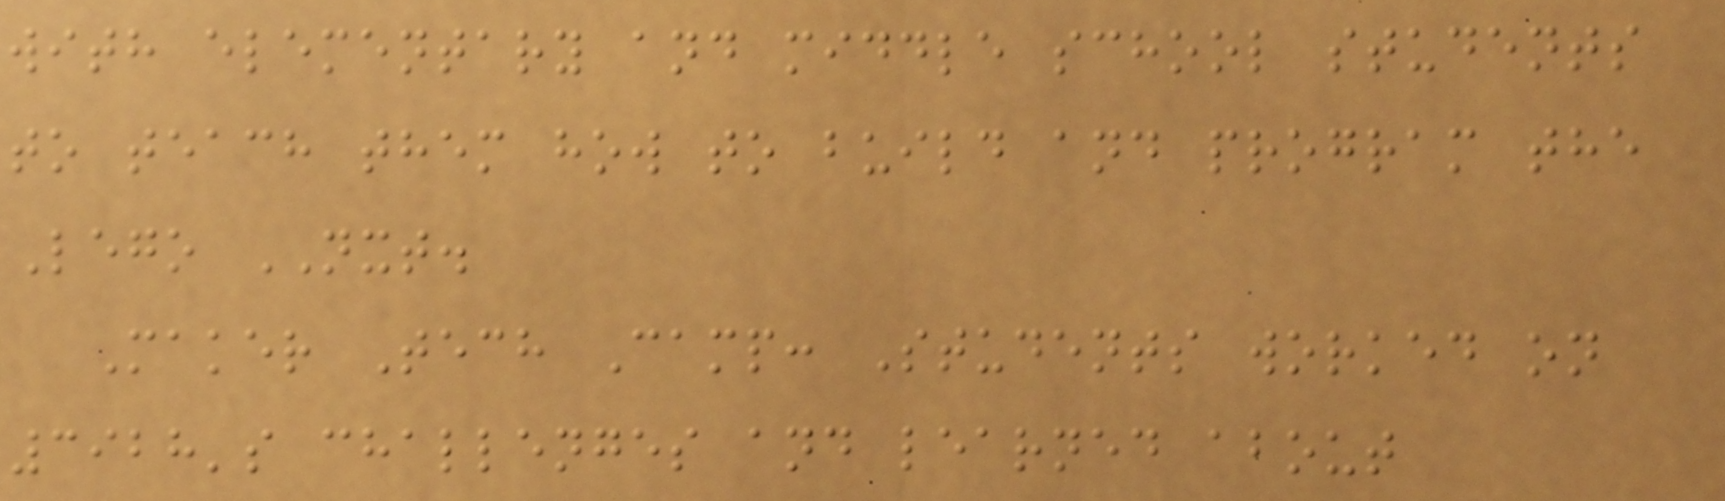with elementary and middle school students
to teach them how to build and program the
Lego NXT.
Maker Tech Camp: Students worked on
3928's challenges and learned about
